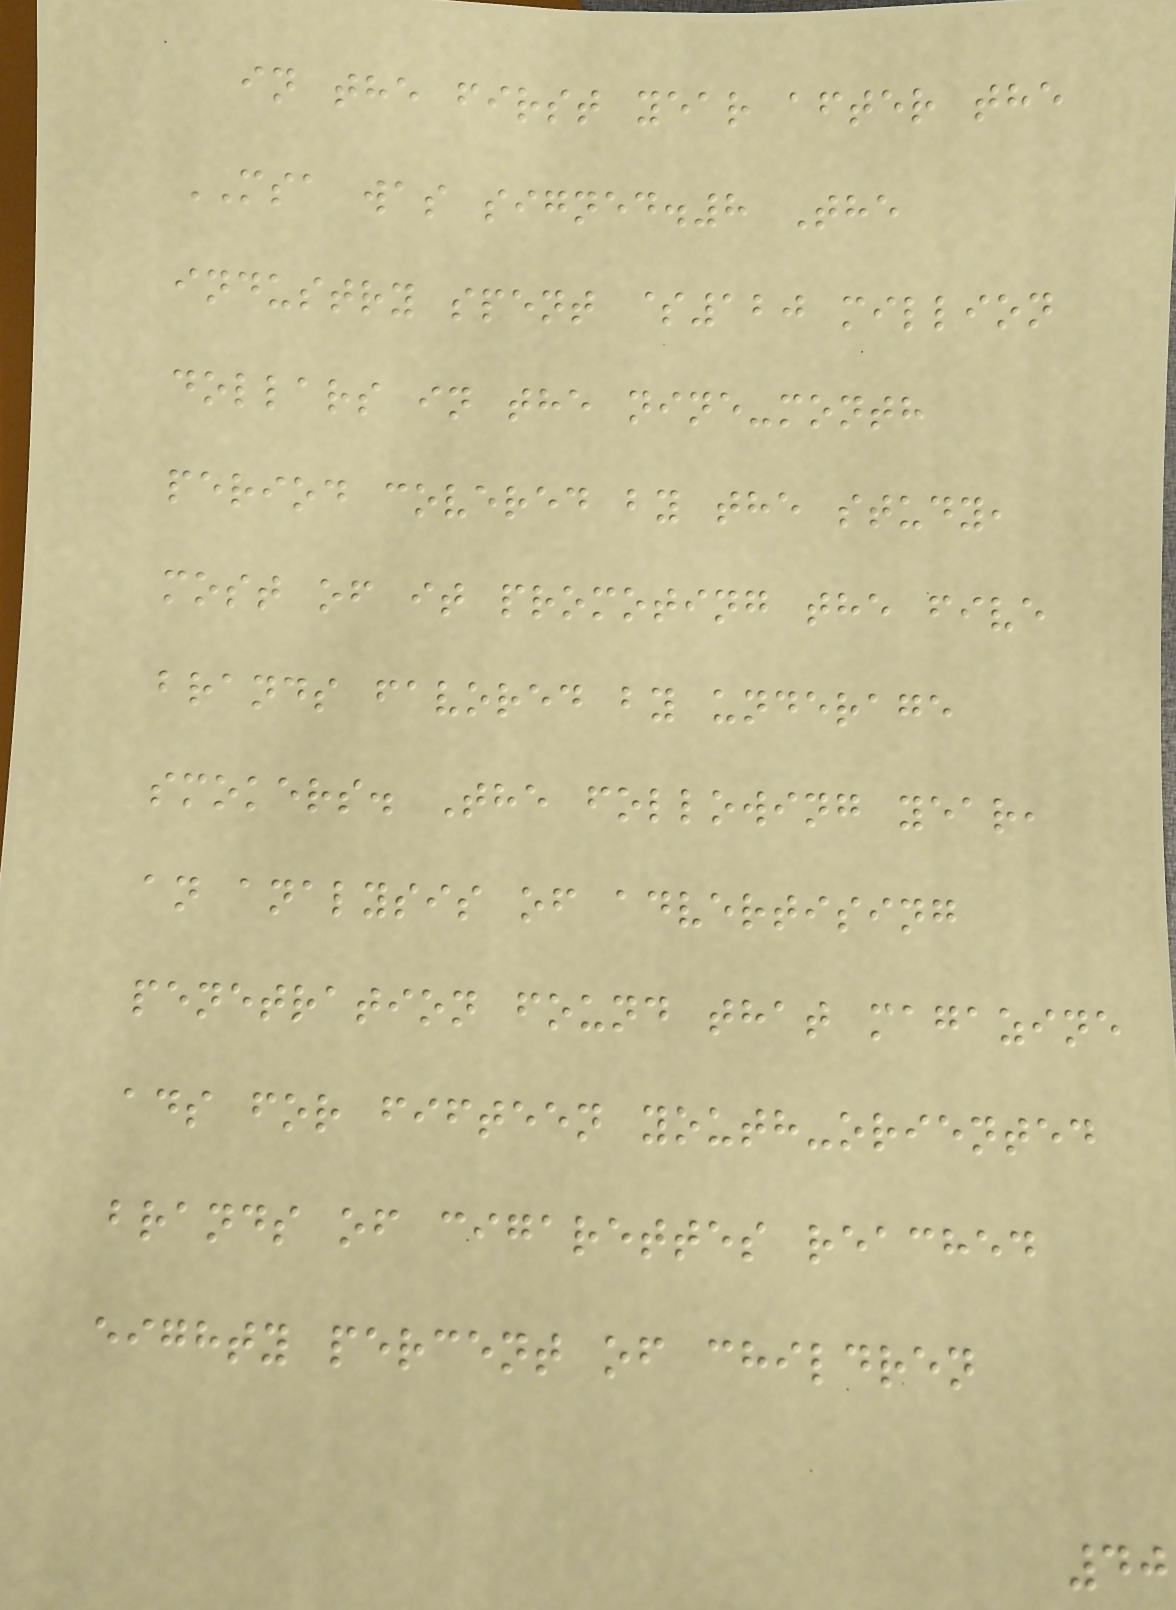in the first year after the
MSA was signed.8 The
industry spent $120 million
dollars in the nine-month
period covered by the study,
most of it promoting the five
brands favored by underage
smokers. The following year,
an analysis of advertising
penetration found that magazine
ads for fifteen youth-oriented
brands of cigarettes reached
eighty percent of children
40
